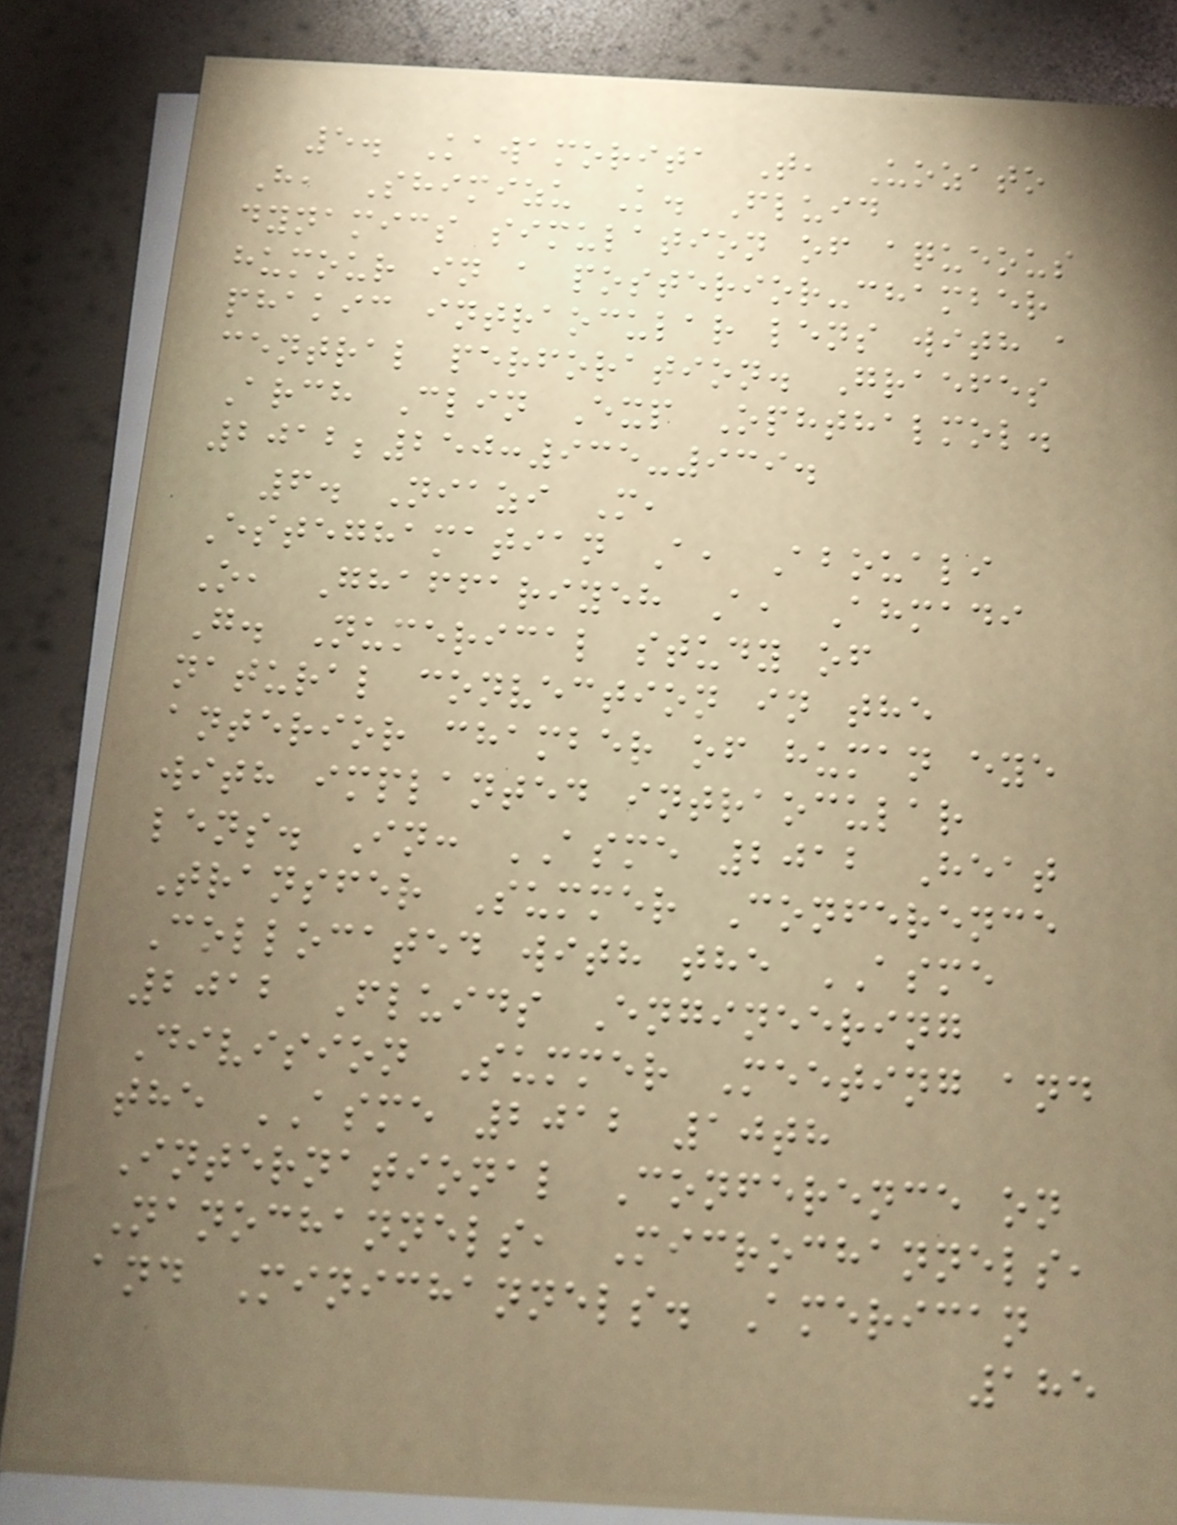5. Kawamorita T, Uozato
H, Shimizu K. Fluid
dynamics simulation of aqueous
humour in a posterior-chamber
phakic intraocular lens with a
central perforation. Graefes
Arch Clin Exp Ophthalmol.
2012;250:935-939.
6. Niazi M,
Esteghamatian A, Abouali
O, Ghaffariyeh A, Ahmadi
G. Numerical study of
natural convection in the
anterior chamber of human eye
with implanted intraocular
lens. In: ASME 2012 Heat
Transfer Summer Conference
Collocated with the ASME
2012 Fluids Engineering
Division Summer Meeting and
the ASME 2012 10th
International Conference on
Nanochannels, Microchannels,
and Minichannels. American
185
